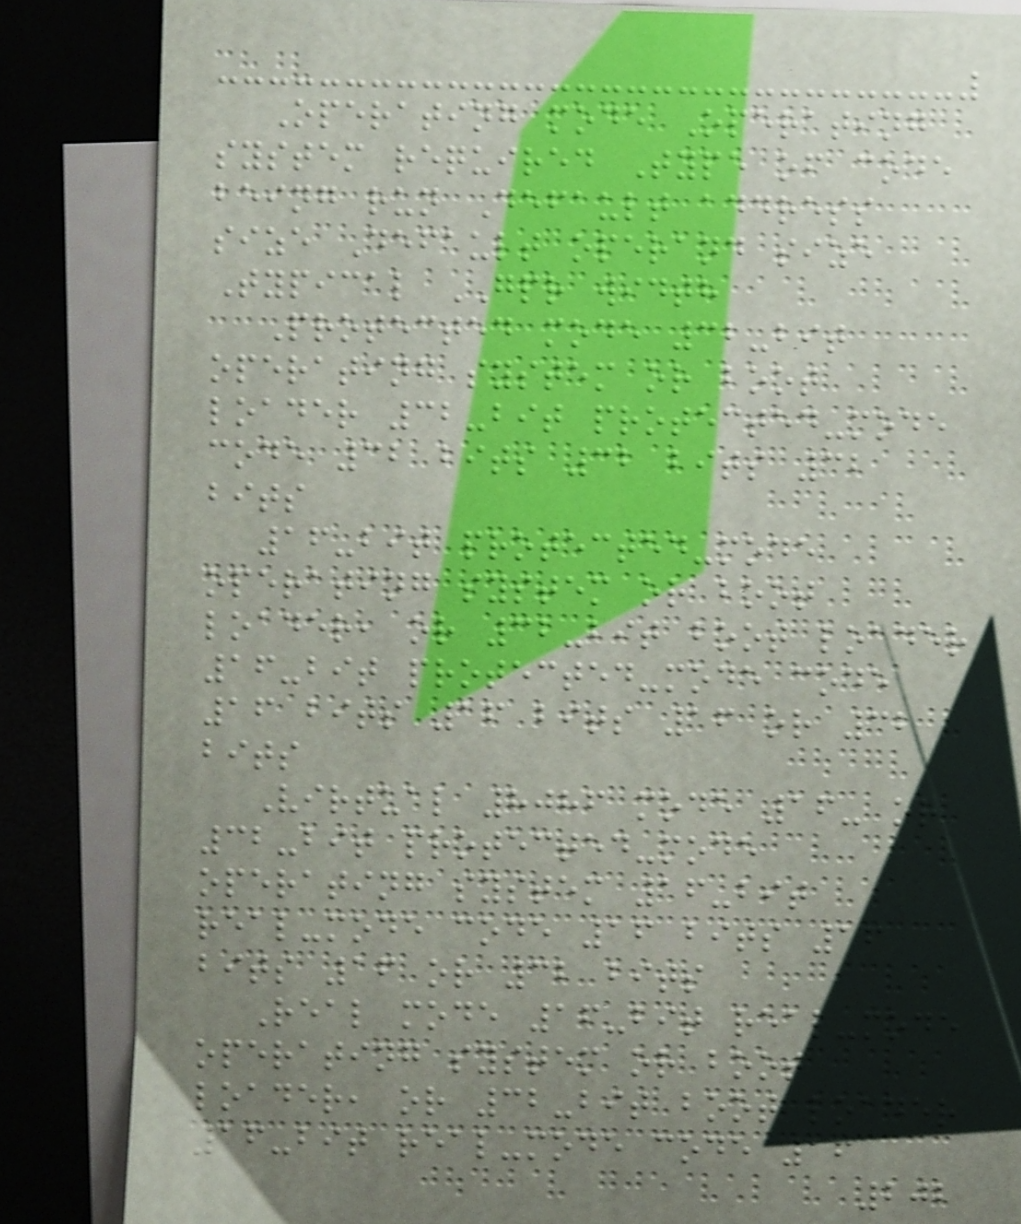Operating mode Operating
system required Type of code
being run Default address
size Default operand size
Typical GPR width
Protected mode 32-bit
operating system or boot
loader 32-bit protected-mode
code 32 bits 32 bits 32
bits
16-bit protected-mode
operating system or boot
loader, or 32-bit boot loader
16-bit protected-mode code
16 bits 16 bits 16 or 32
bits
Virtual 8086 mode 16- or
32-bit protected-mode
operating system 16-bit
real-mode code 16 bits 16
bits 16 or 32 bits
Real mode 16-bit real-mode
operating system or boot
loader, or 32-bit boot loader
16-bit real-mode code 16
202
